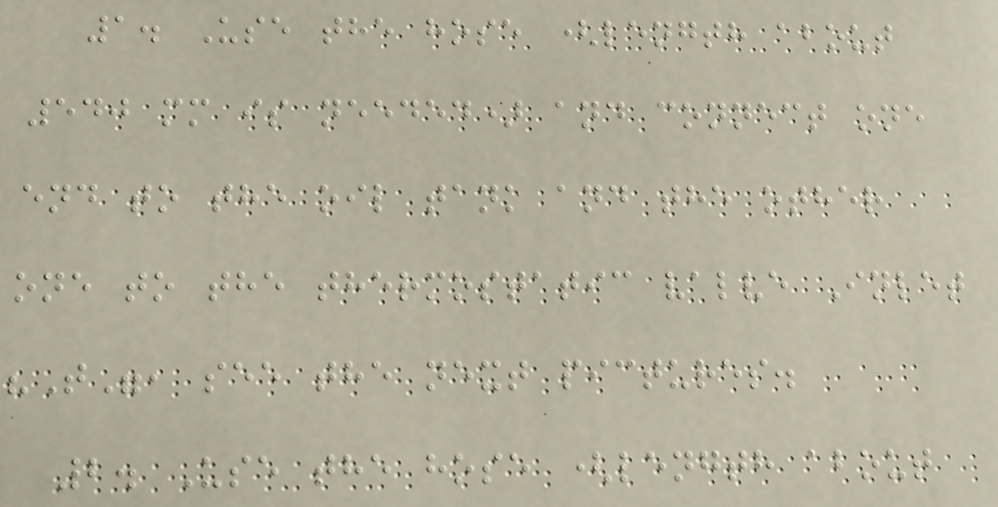1. Use the hose (length about
540 mm is needed) and connect one
end to the oil tank and the other
one to the thermostatic valve Inlet
"T", see the next pictures.
2. Use the hose (length about
